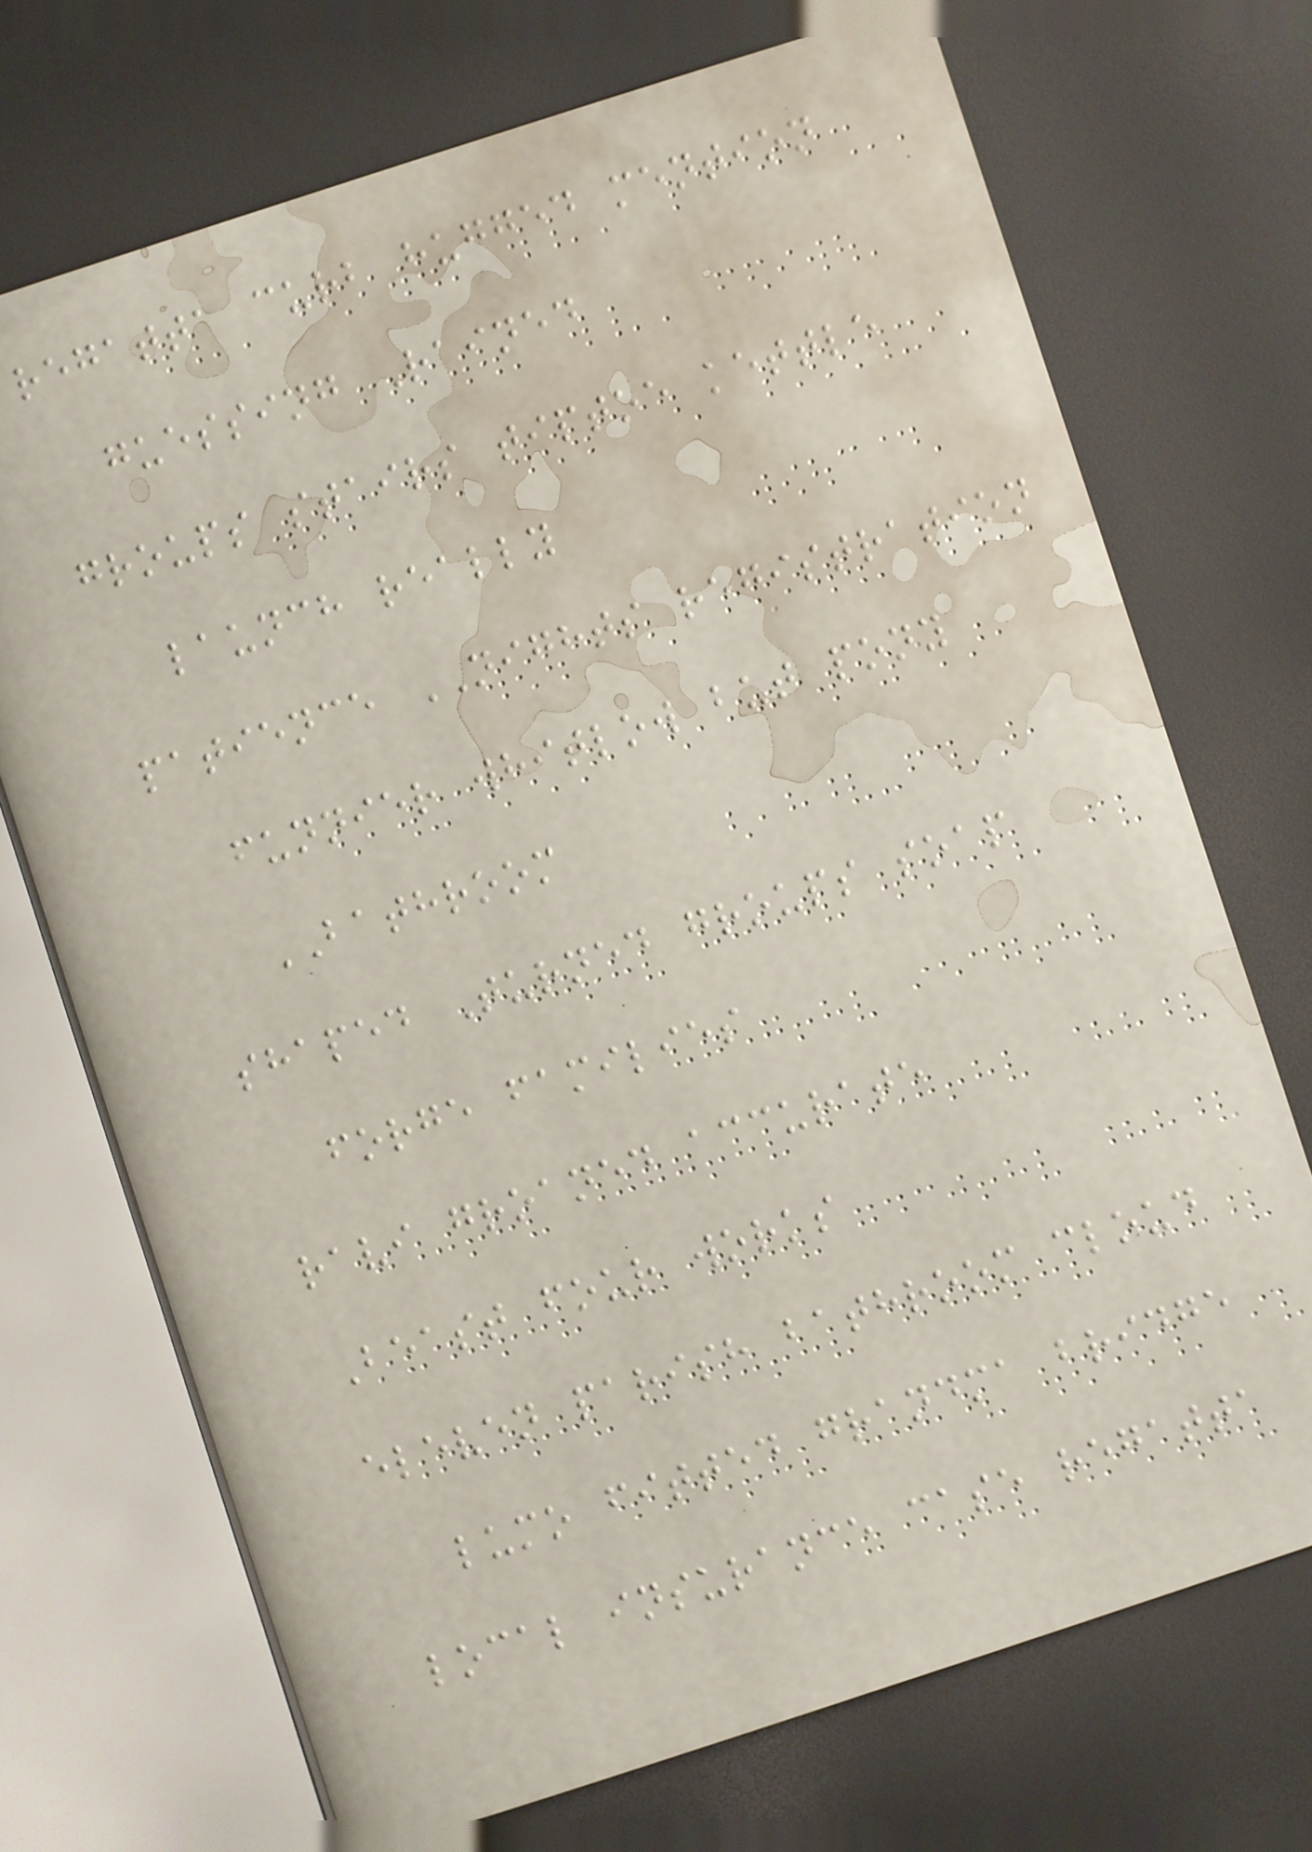regatta curb hugged mention
guessing Rained
groups stairs tiptoe kettle
launch really
patience NIGHTS registration
funnier whitlow but pony
BATHROOM
shaped Turned groups soap
forge families
ravi groaned accurate
Beast four works
eleven parish bathroom cloud
lumo fitted grandma bridge
local insurance case regatta
